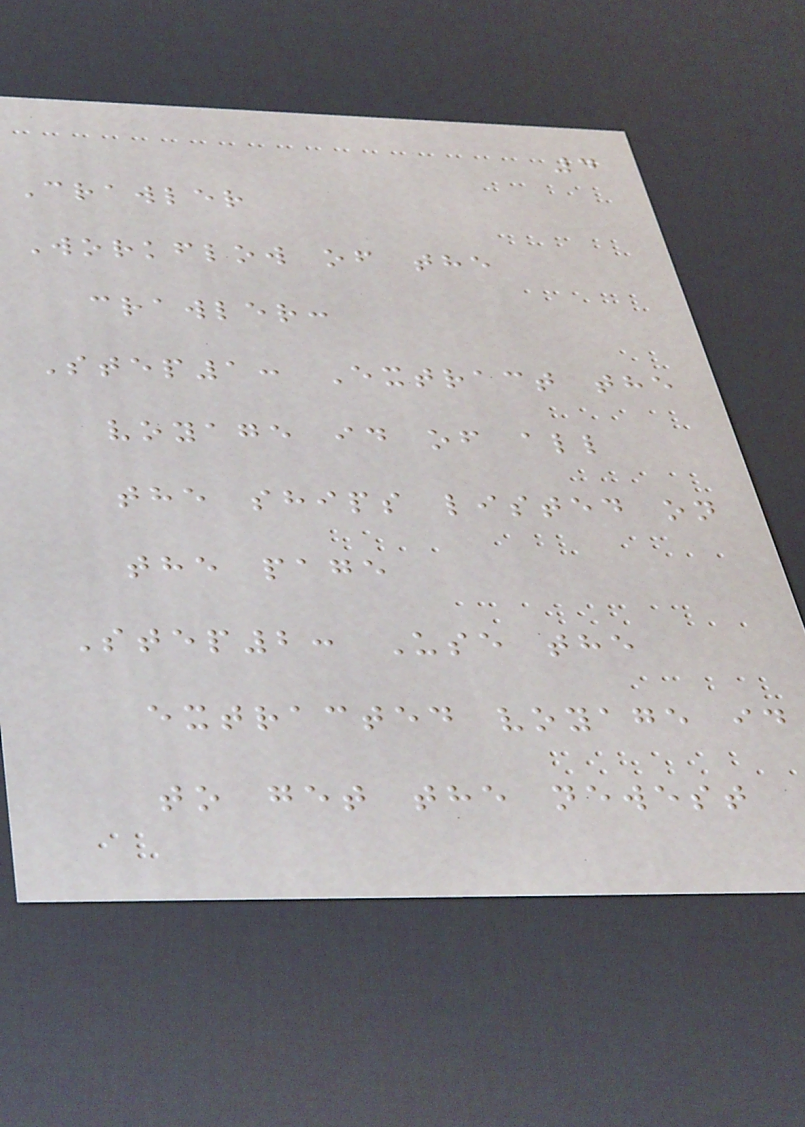4
Crawler
Workflow of the
crawler:
Step1: Extract the
voyage id of all
the ships listed on
the page
Step2: Use the
extracted voyage id
to get the newest
